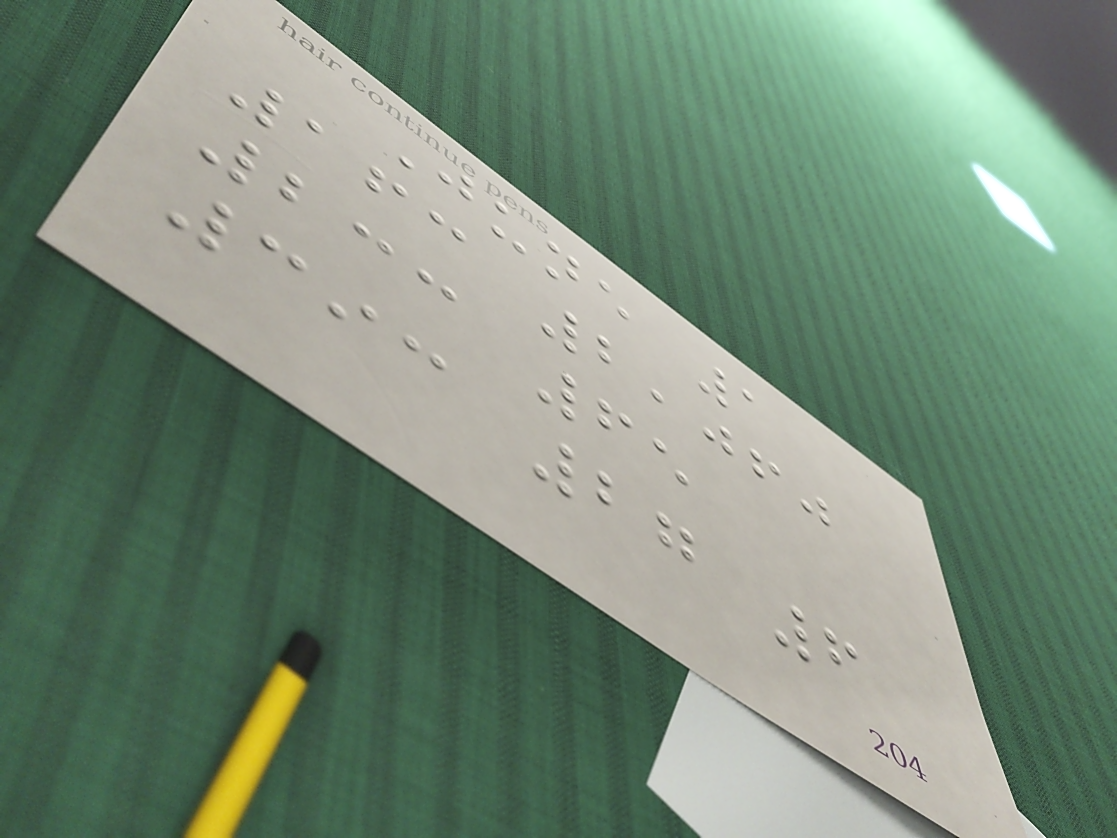June 1
163 2,060
233 65
393 27 6
